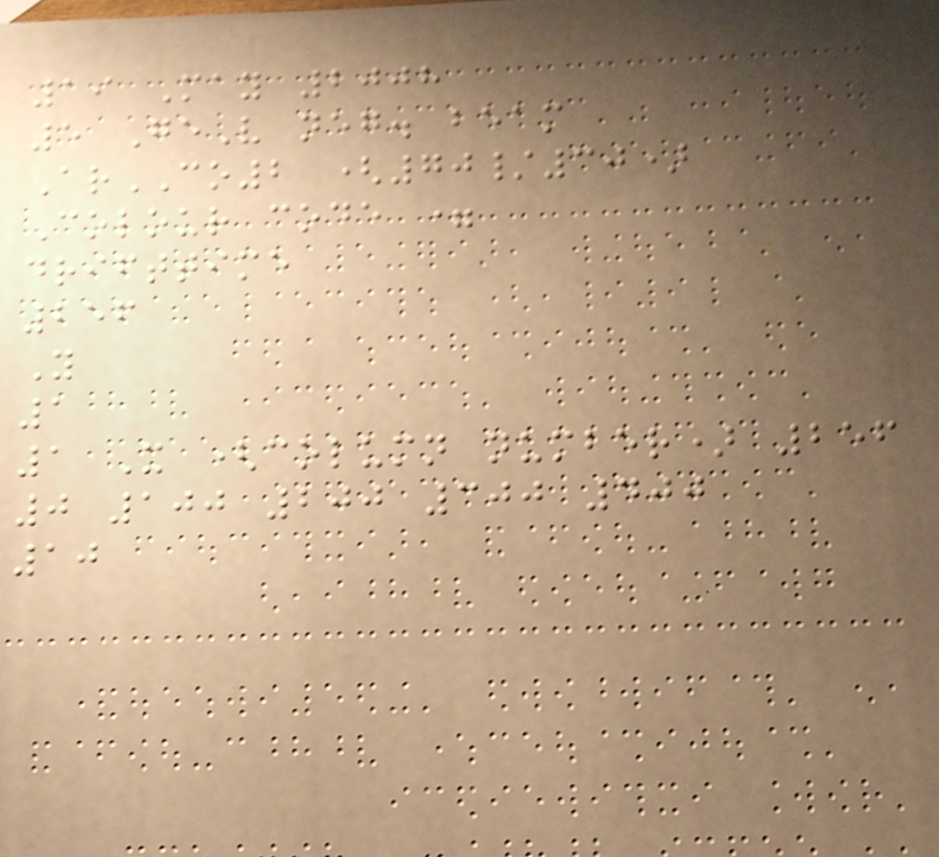19 May 2008
5 GeV neg. beam
ArCO2 (70/30)
Colour code =
drifttime
256
Y
1
1 X (column number) 256
0 100 200 300 400
10
